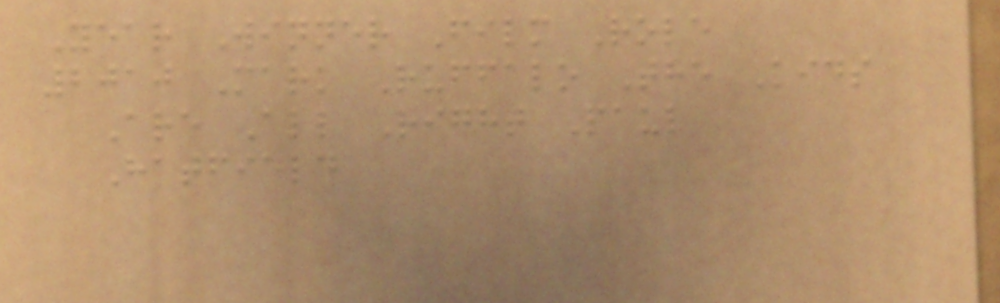Year Winner Film Role
2010 Mark Ruffalo The Kids
Are All Right Paul
Hatfield
